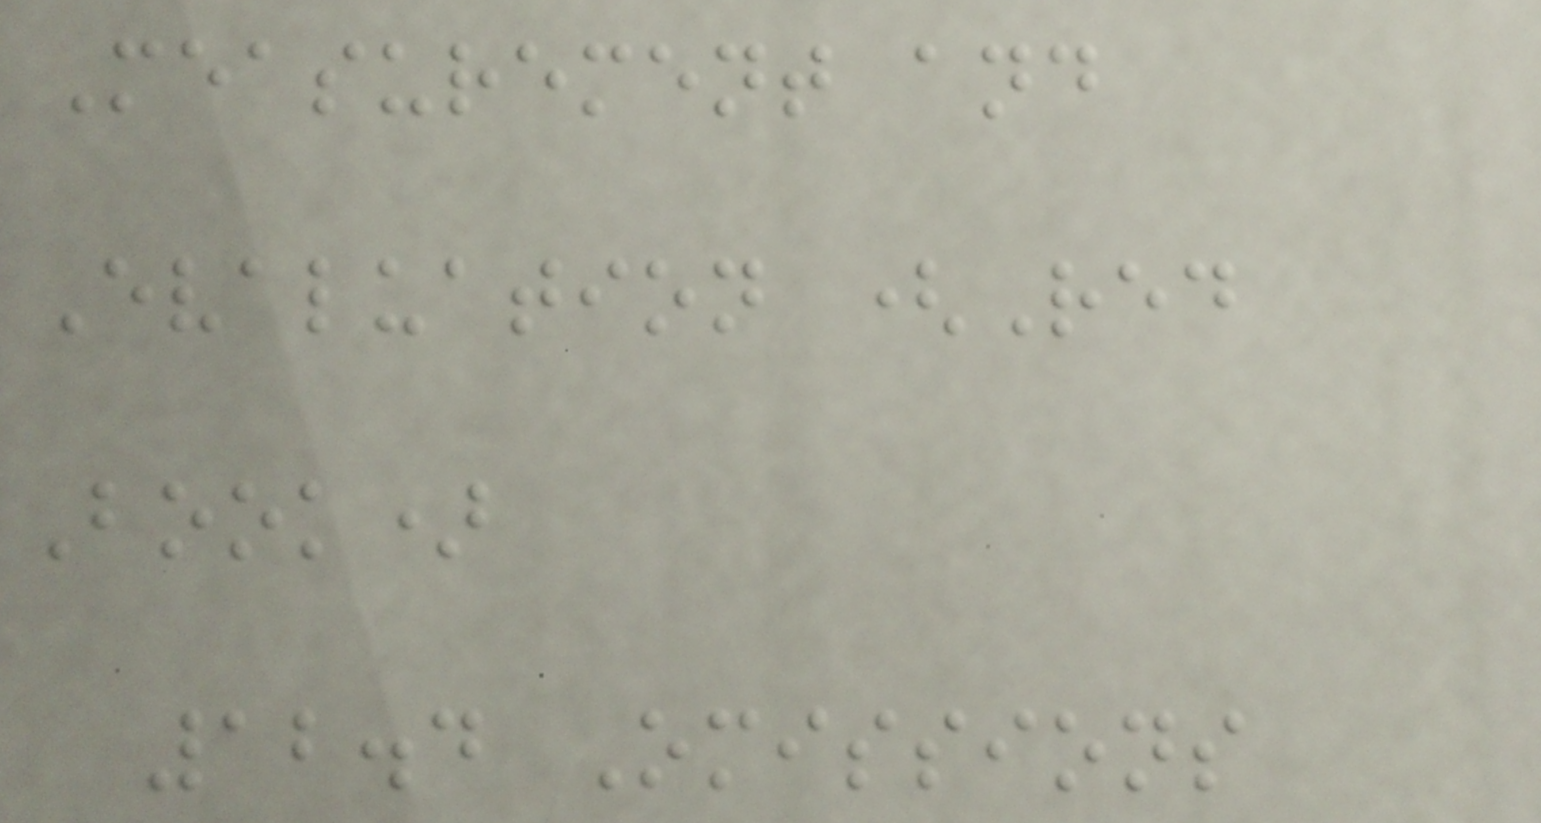Measurement and
Evaluation (Red
Book)
12.4 Omissions
